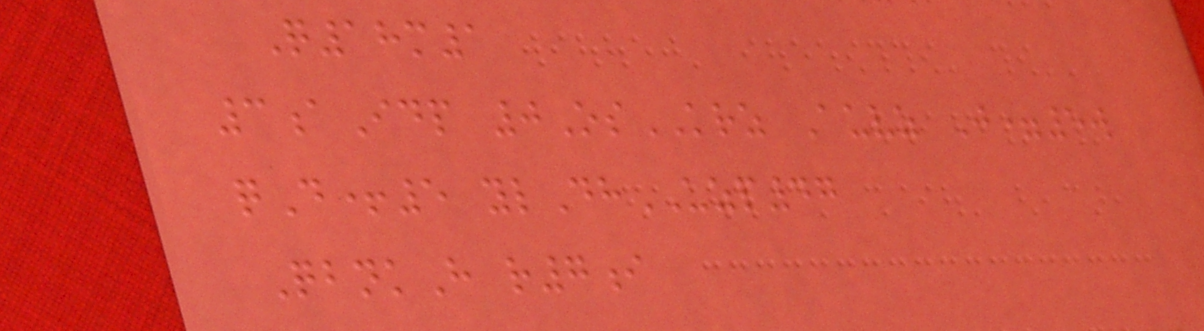Q18m1
3aIdp 0OsKRZ Auvz J=5w
qD+5 ylDhUZP47
QbnkH r7i
